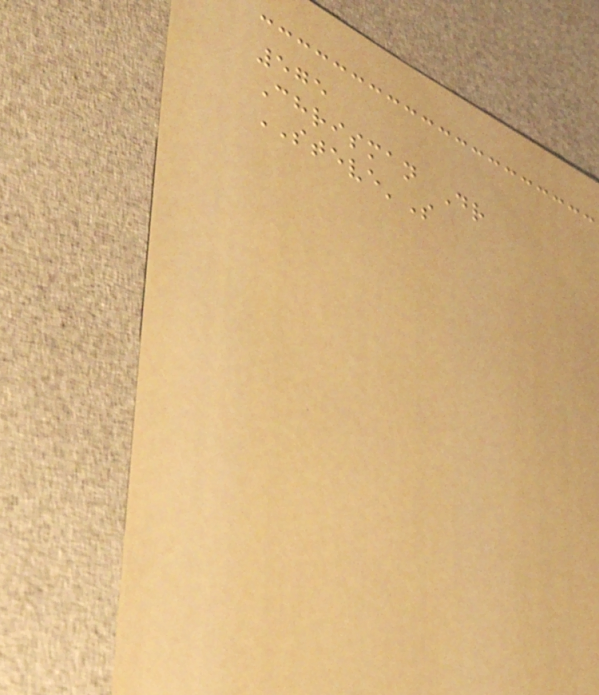575
Chrisman Dr
STEVE'S
